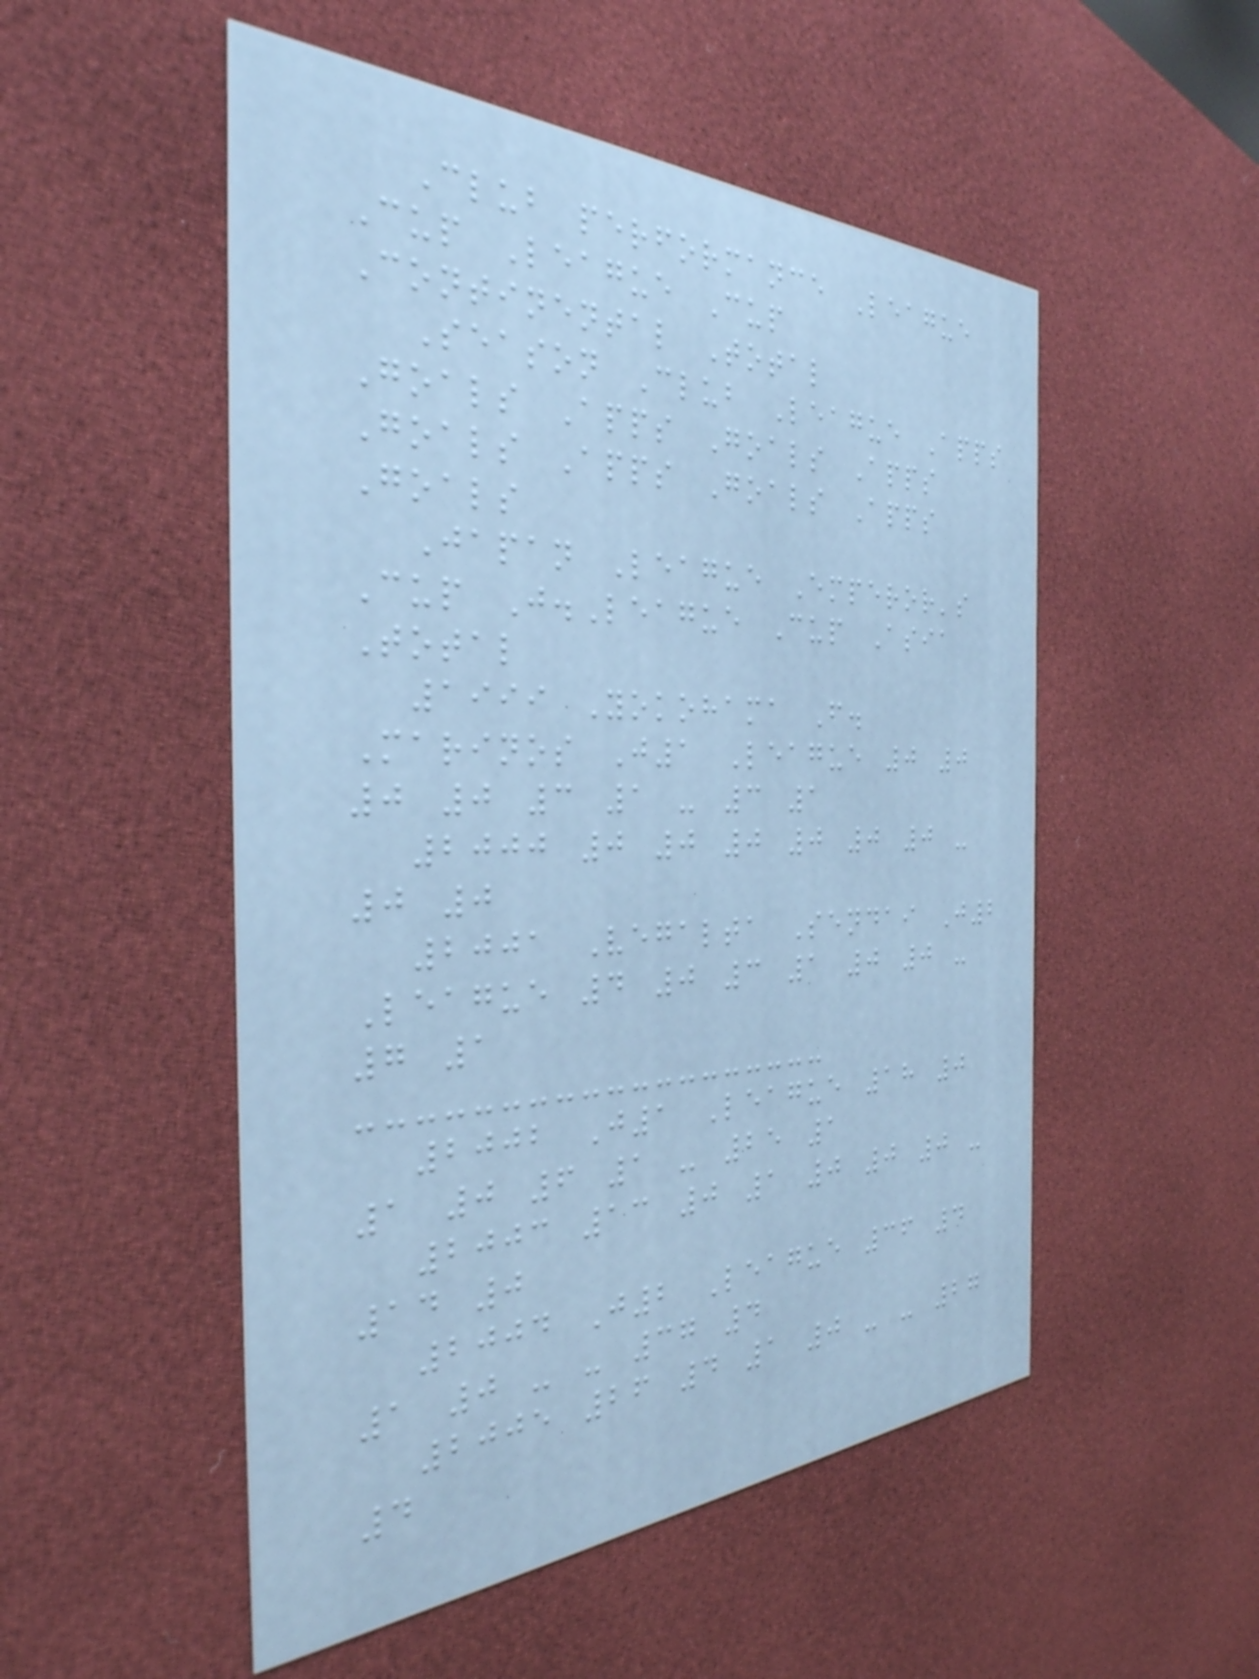Club performance League
Cup League Cup
Continental Total
Season Club League Apps
Goals Apps Goals Apps
Goals Apps Goals Apps
Goals
Japan League Emperor's
Cup J.League Cup Asia
Total
1999 Yokohama F.
Marinos J1 League 0 0
0 0 3 1 - 3 1
2000 0 0 0 0 0 0 -
0 0
2001 Vegalta Sendai J2
League 4 0 3 1 0 0 -
7 1
2002 J1 League 18 0
1 0 6 1 - 25 1
2003 13 0 1 0 0 0 -
14 0
2004 J2 League 36 4
1 0 - - 37 4
2005 26 4 1 0 - - 27
4
